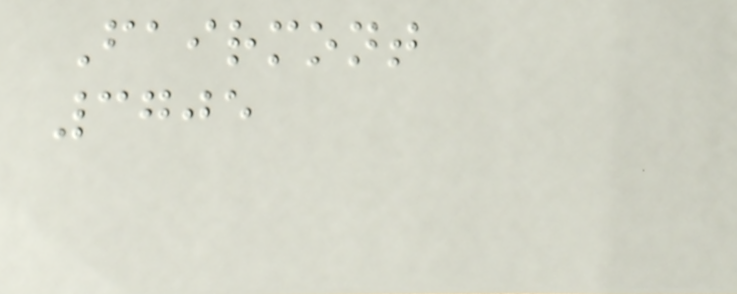Fairmont
3705
